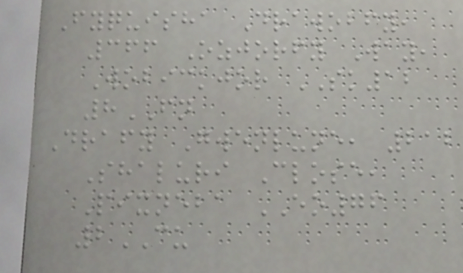Fyquisha Drawobfy,
366 Ozjorfy Way,
Wobickjor SK12
8FN
Drafy Gwenlune, 212
Shaluri Close,
Pixneba EO76
2CU
